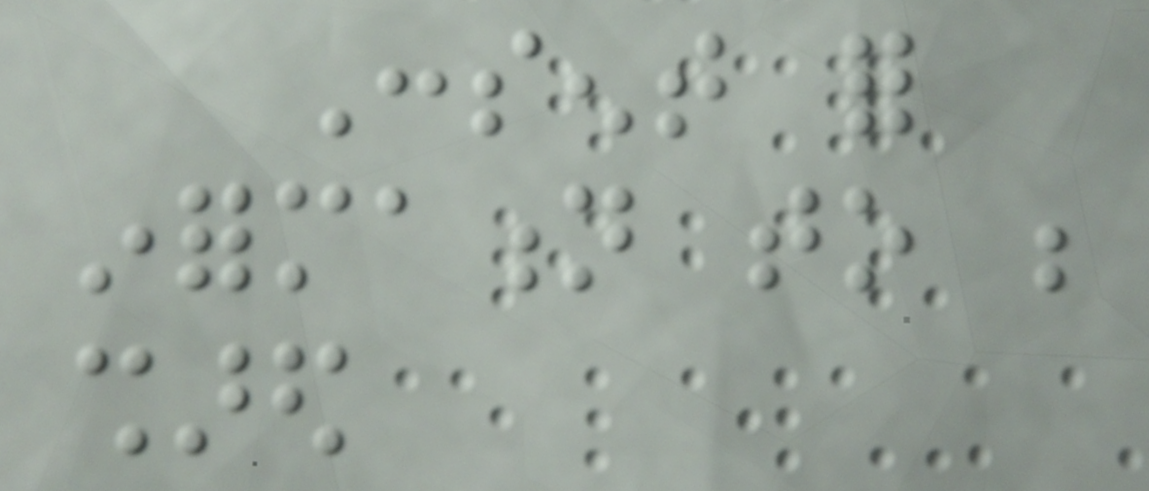Consent for
information to be
shared
